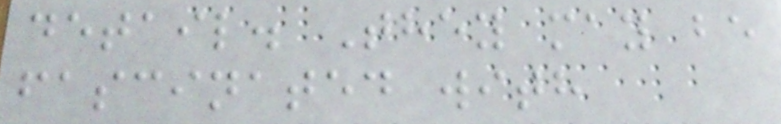detail. They may be
fascinated with
